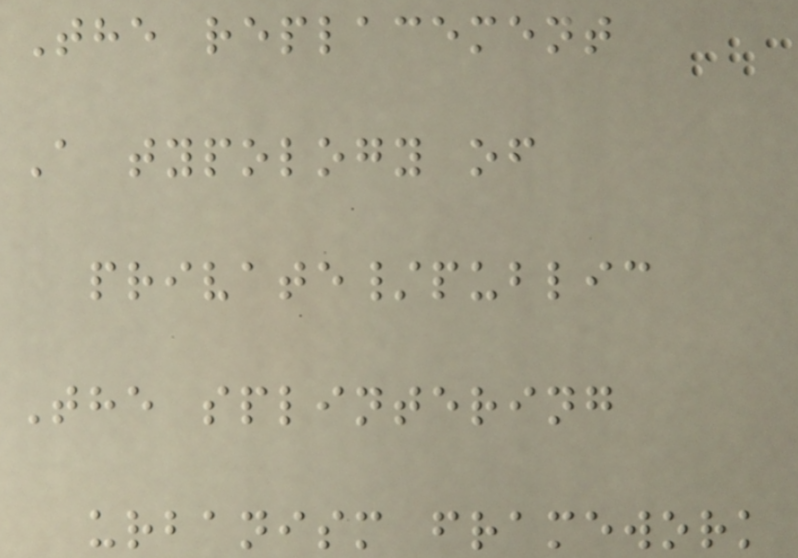The replacement
A typology of
private/public
The splintering
urbanism framework
